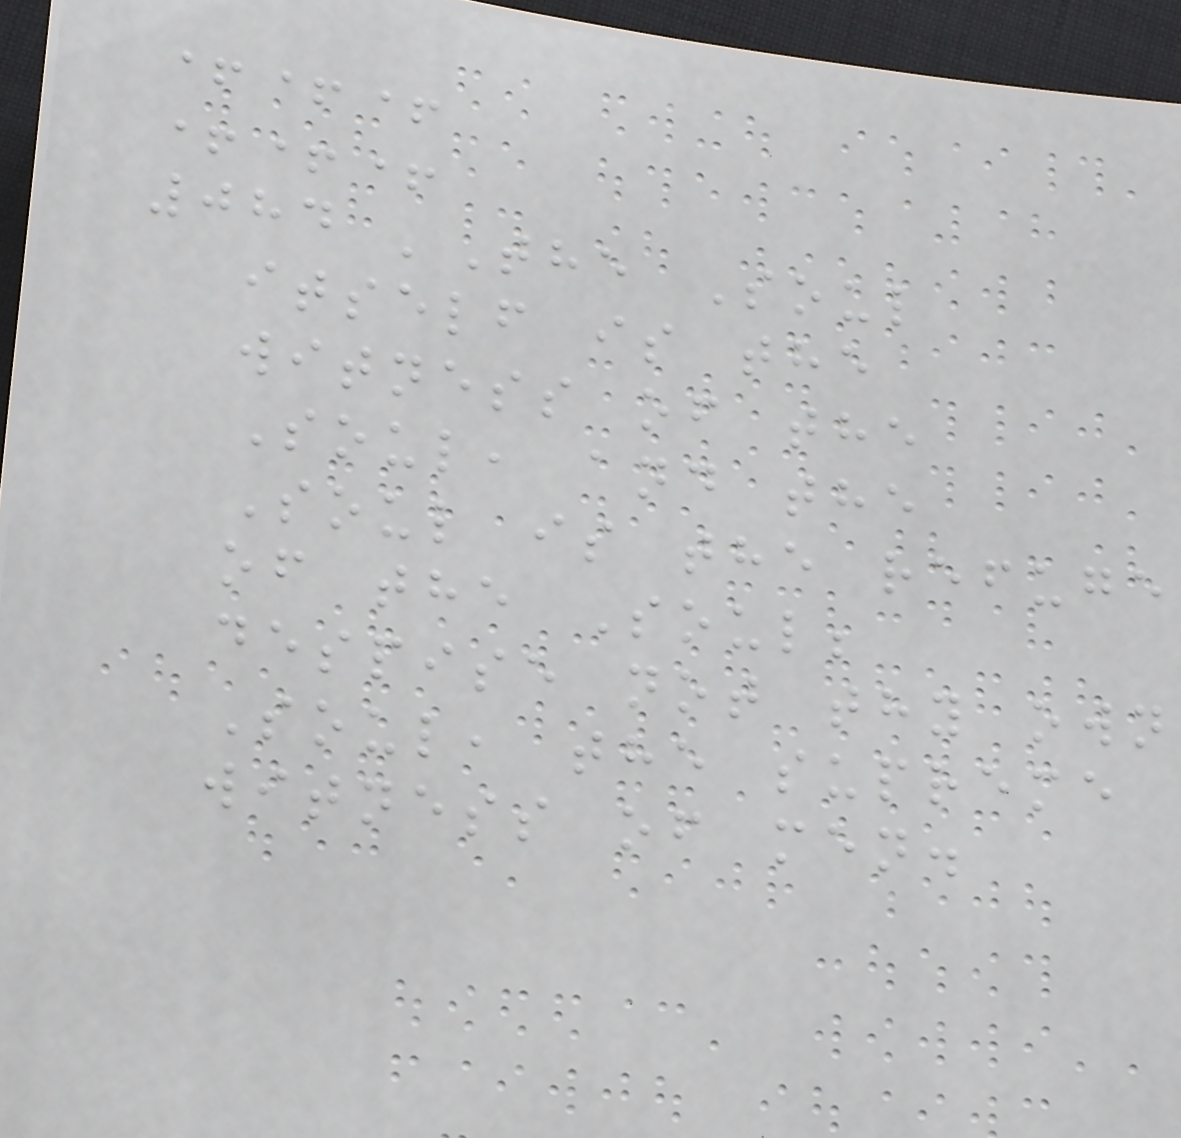+++
+++
084 'The Soul
itself is the
witness of the
Soul, and the
Soul is the refuge
of the Soul;
despise not thy own
Soul, the supreme
witness of men.
